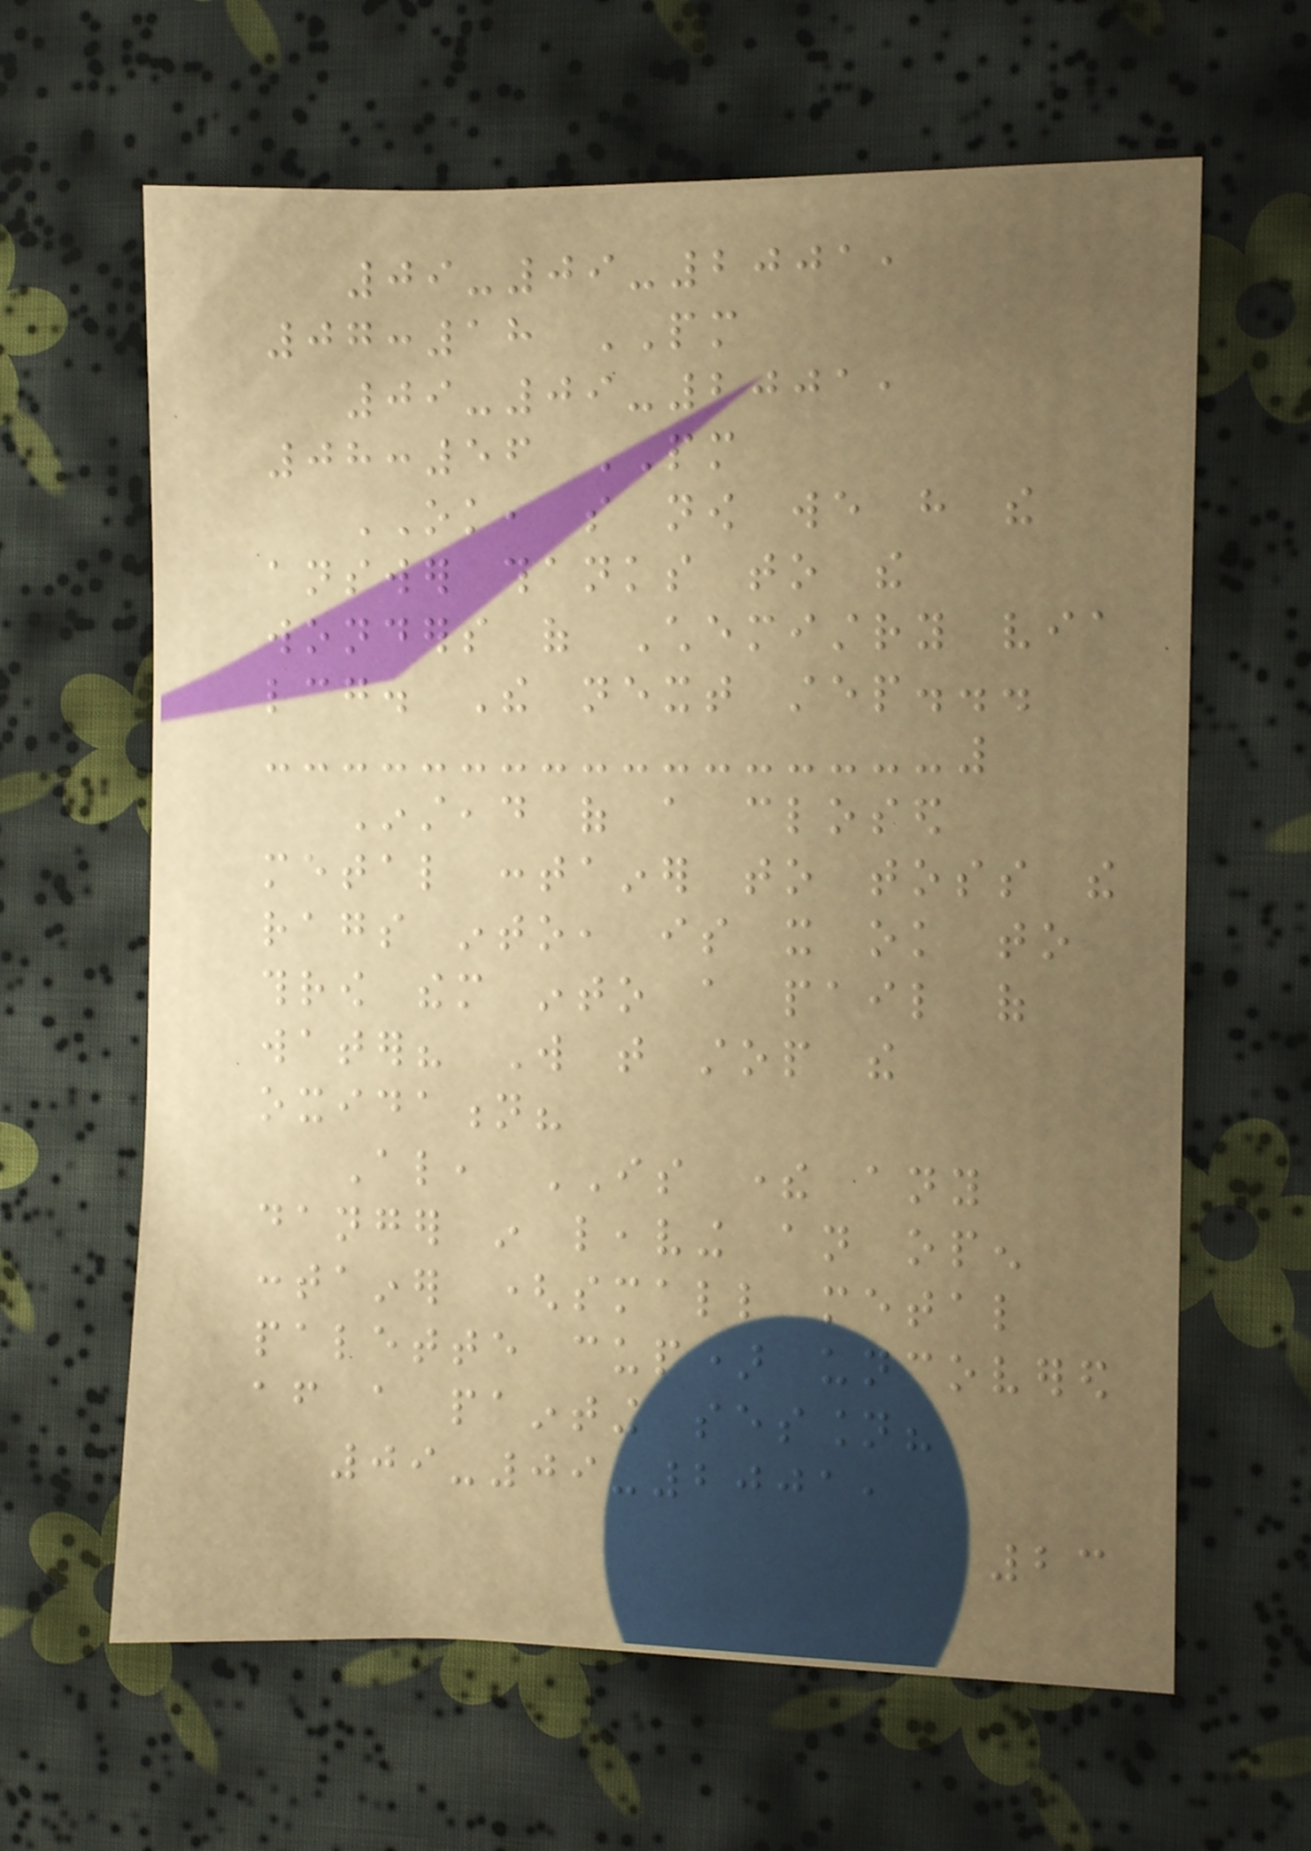09-09-2001,
07:18 PM
09-09-2001,
08:56 PM
OK, so now we have the
answer thanks to the
wonders of Chemistry via
lcg. The next step...
Instead of a closed
metal container to toss the
rags into, is it ok to
throw them into a pail of
water? Will that stop the
oxidation?
Also, IS there any
danger in leaving an open
container (small metal
palette cup) uncovered
after a painting session?
09-09-2001,
23
